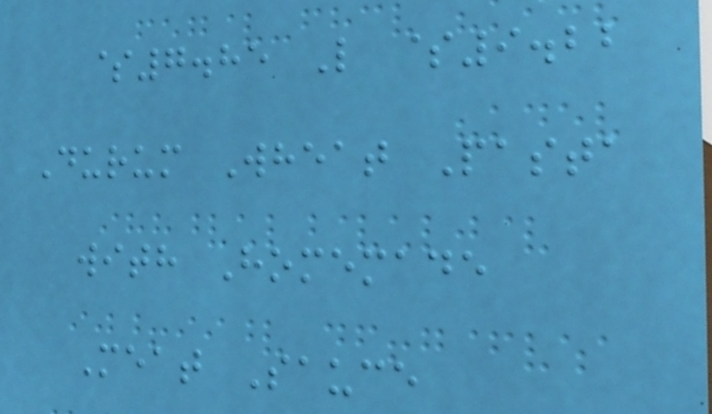$7.85 L $9.22
Durum Wheat Pasta
with Homemade
Meat Sauce
